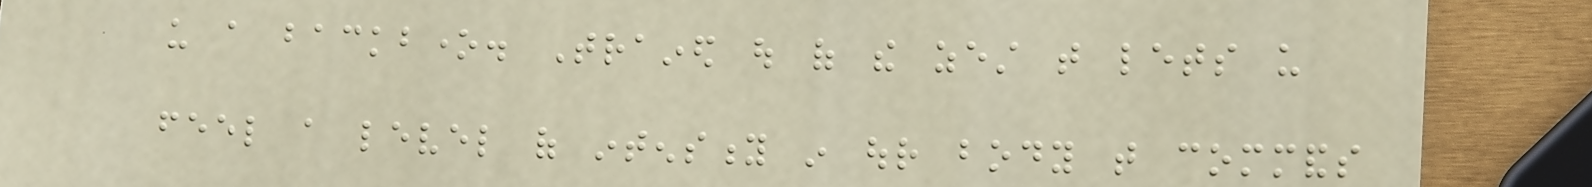us a backbone. Trained out of the zest that lets us
feel a level of intensity in our body that commands
